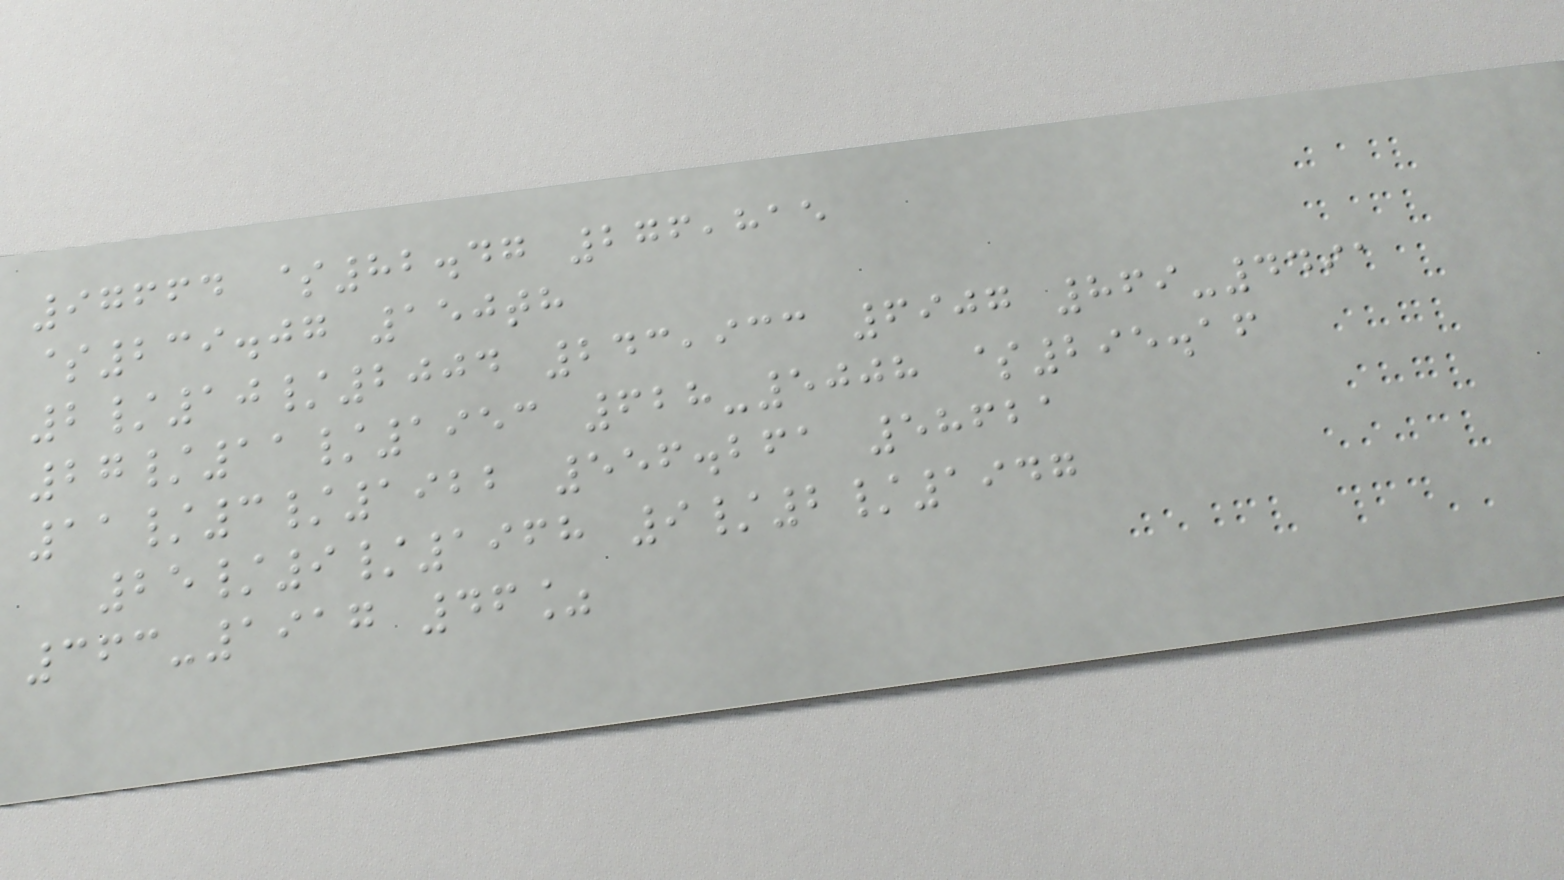97664 $82.47 276,815
$239.07 150th
2/10/2004 243,933 6907 869-4491
27/11/1953 628-5008 $295.16
11/3/1922 556.261 58621
25/9/1968 9/2/1947
363-1917 46%
